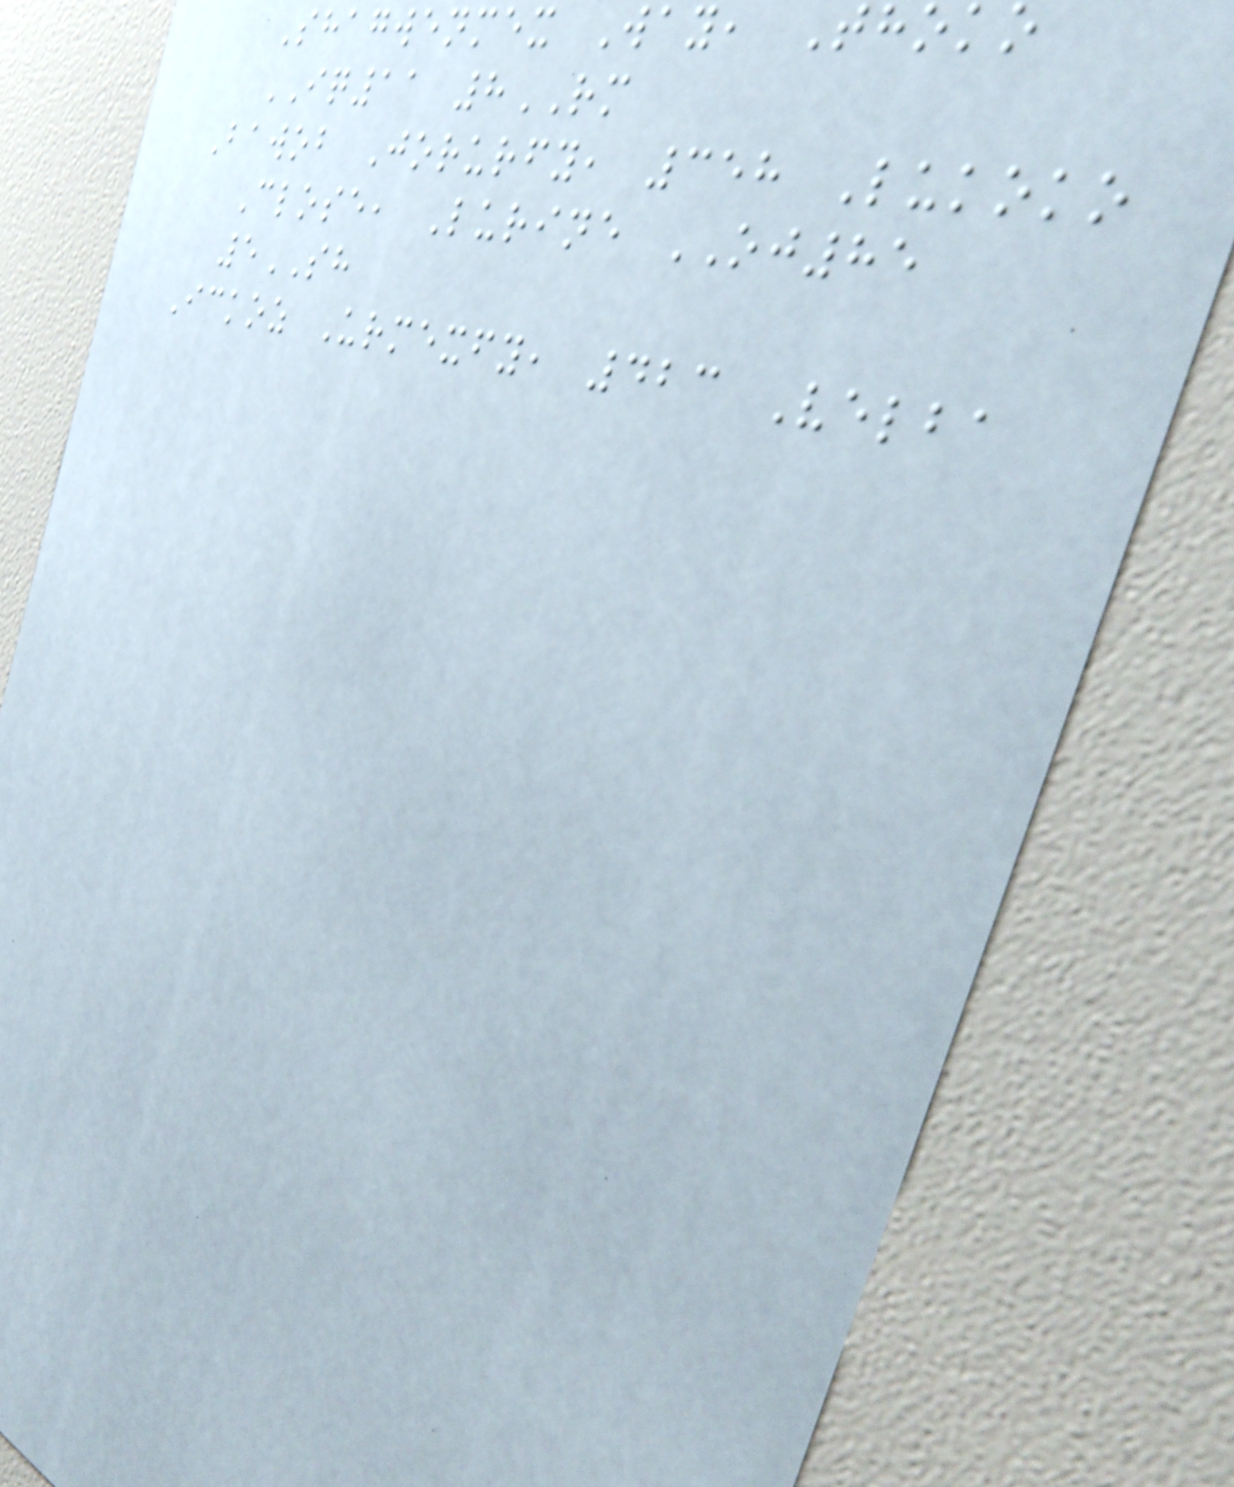Shagwenmex Way, Thoko
IQ11 8RM
Bawob Jorurfy, 358 Lukoko
Close, Lurine OJ85
5SH
Ickoz Urmexfy, 423 Velba
